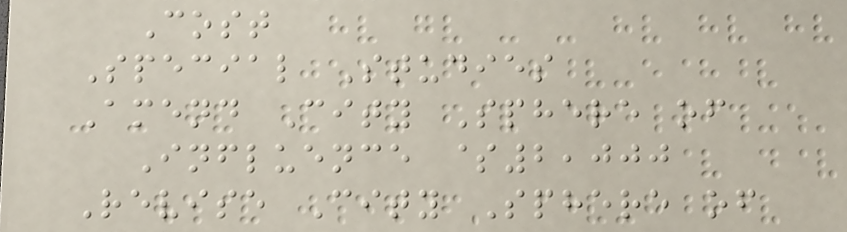Cost
Special Studies
Amend City Sphere of
Influence $2,000
Revise City Sphere of
